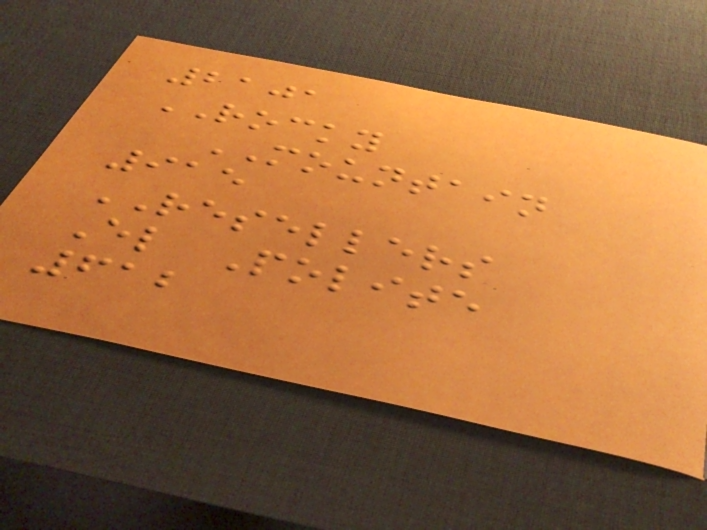2101
ROCKY
MOUNTAIN
915
RESELLERS
El Polite
612
